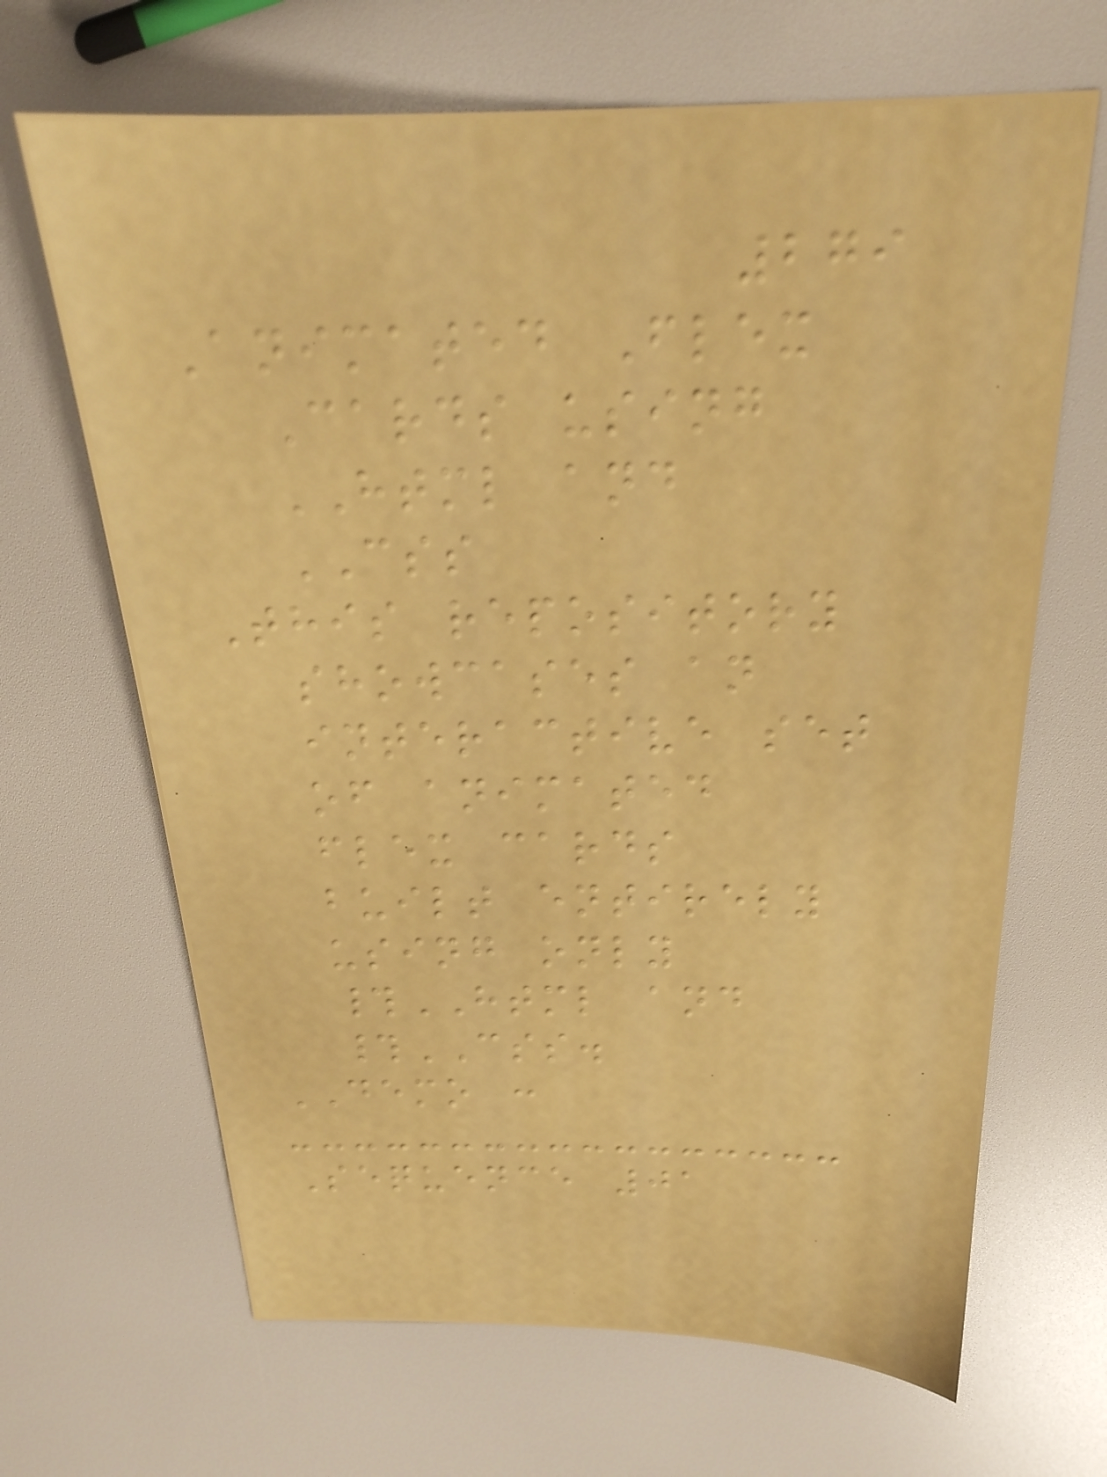279
Animated Flex
Cards using
HTML and
CSS
This repository
showcases an
interactive set
of animated
flex cards
built entirely
using only
#HTML and
#CSS.
DEMO :
Sequence 01
